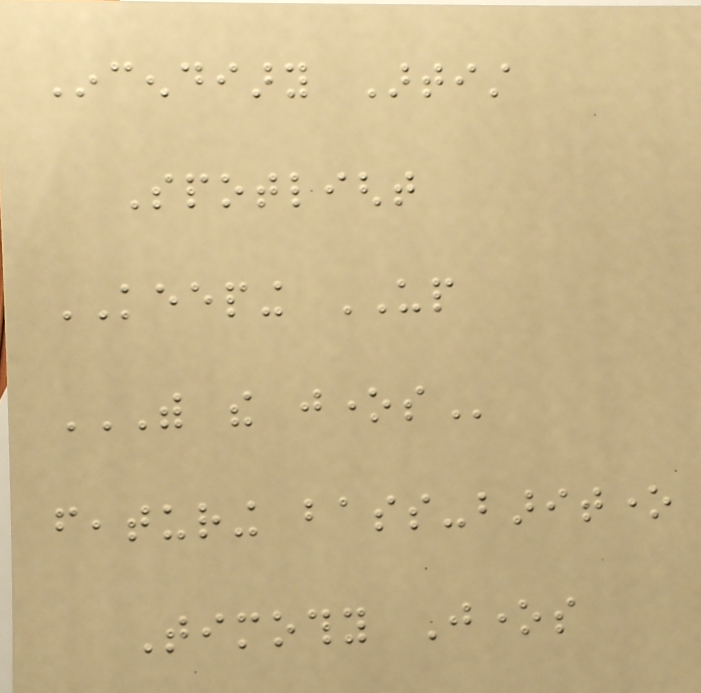Incendiary Artist
Spotlight
KEEPING UP
WITH THE JONES
featuring bass-baritone
Timothy Jones
